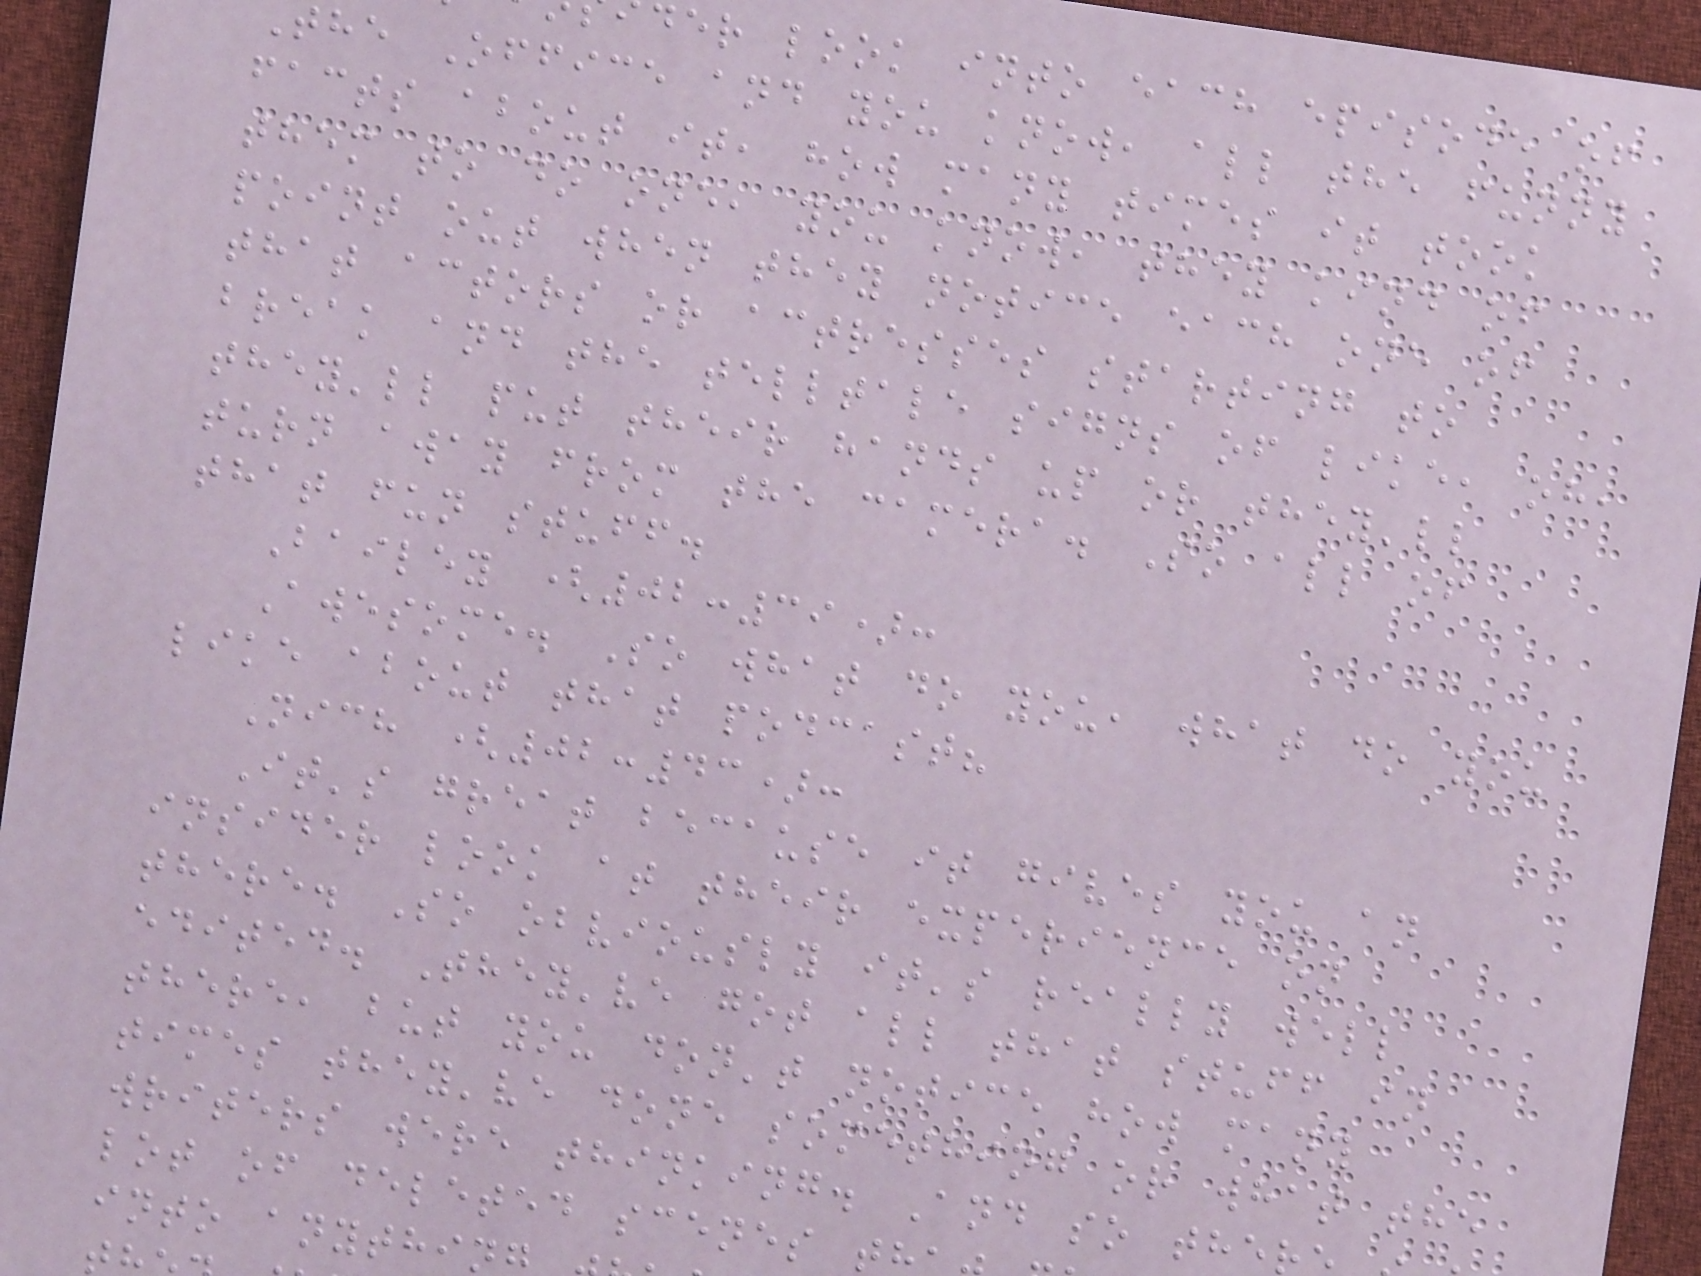der look into each episode of
the Office and you know, all the funny
facts about it, how many times it took
them to do one, you know, they kind of
point out when they notice each one of
that actors or actresses starting to
break and the telltale signs of like, oh,
they'll put their hands up or they'll
turn away from the camera. So all of
that fun stuff.
Bailey (02:39):
Awesome. So what do you, what do you
like about that podcast?
Nich (02:43):
It's great because it gives you an
insider look at their experience on
there. So obviously it's really well
edited. They've got all that stuff in
there, but you don't notice how many
times they've done something or what the
writers were thinking. And so the
lot of deleted scenes t
into anythin
